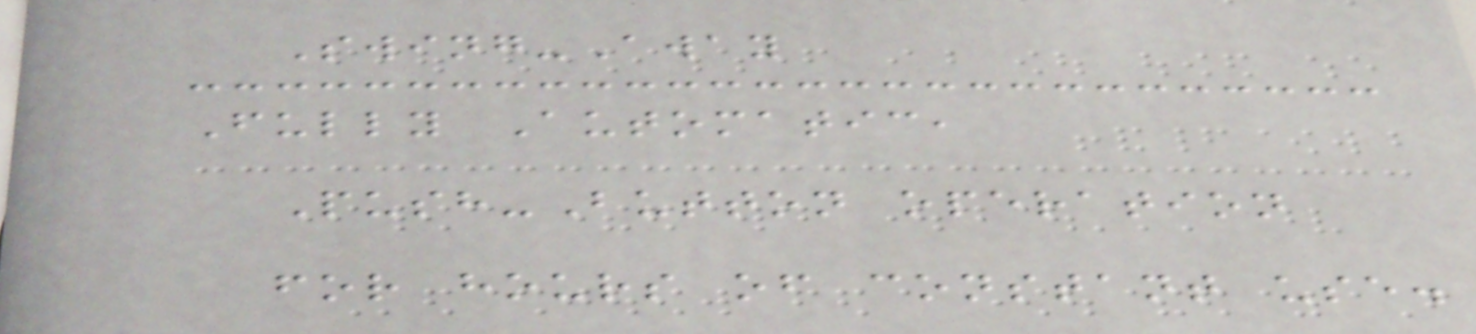Swing-Away
Fully Automatic,
Push-Button operation
for hours of constant use.
